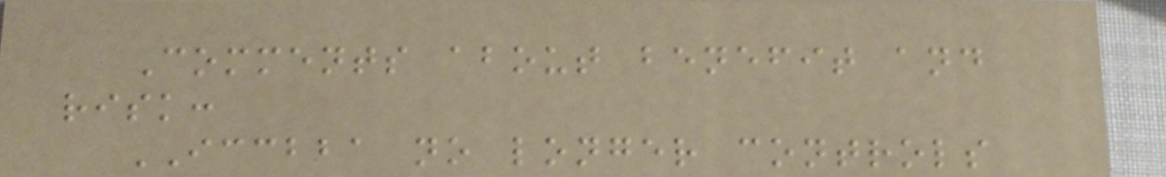Comments about benefit and
risk:
ICCBBA no longer controls
